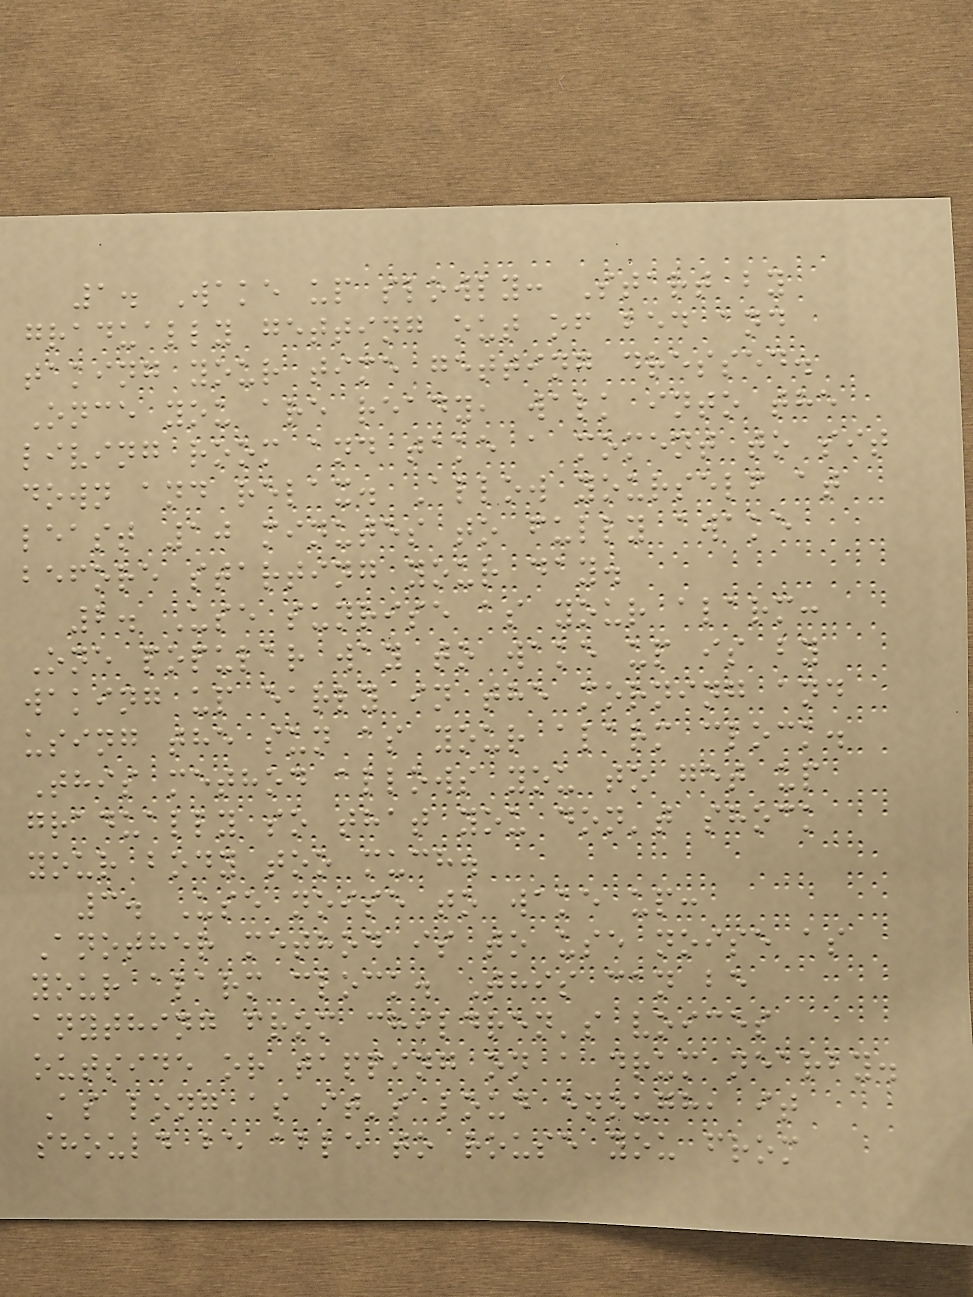1. Wake up slowly: Start by
gradually getting out of bed and
taking your time getting dressed.
Once you are ready, walk into the
living room and take a moment to sit
down and relax. Allow yourself at
least 10 minutes to fully awake
before starting your day.
2. Use sunrise as your alarm:
One popular way to wake up is by
waking up early in the morning and
using the sun as your alarm clock.
This method allows you to get up
gradually so that you don't shock
your body too much.
3. Use noise to wake up:
Another method is to use noise as
your alarm clock. This can be
anything from children's voices
outside or tapping on a drum nearby.
As long as it's loud enough, it
should be able to rouse you from
